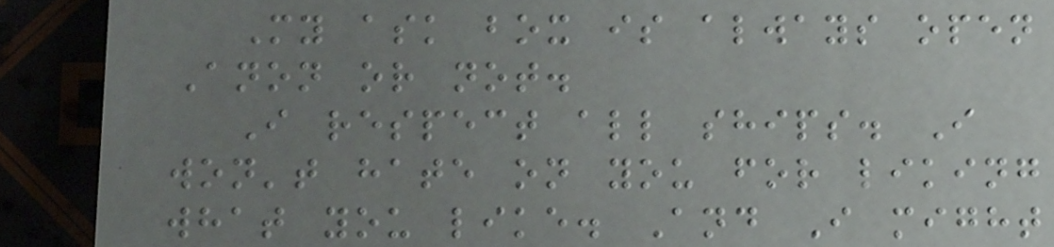My ask box is always open
Anon or not.
I respect all ships. I
won't hate on you for liking
what you like. And I might
